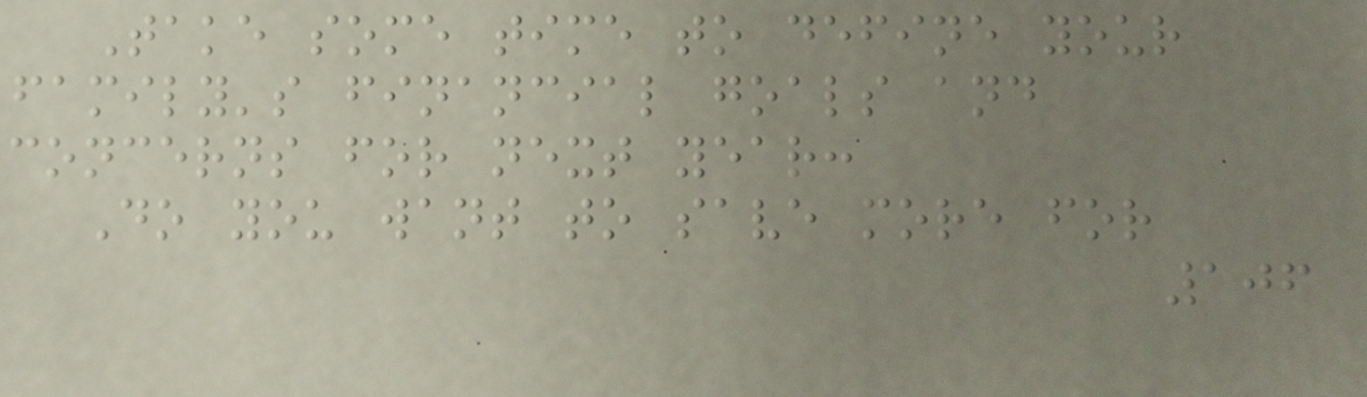Take some time to define your
family's financial goals and
concerns for next year:
Do you want to save more for
106
